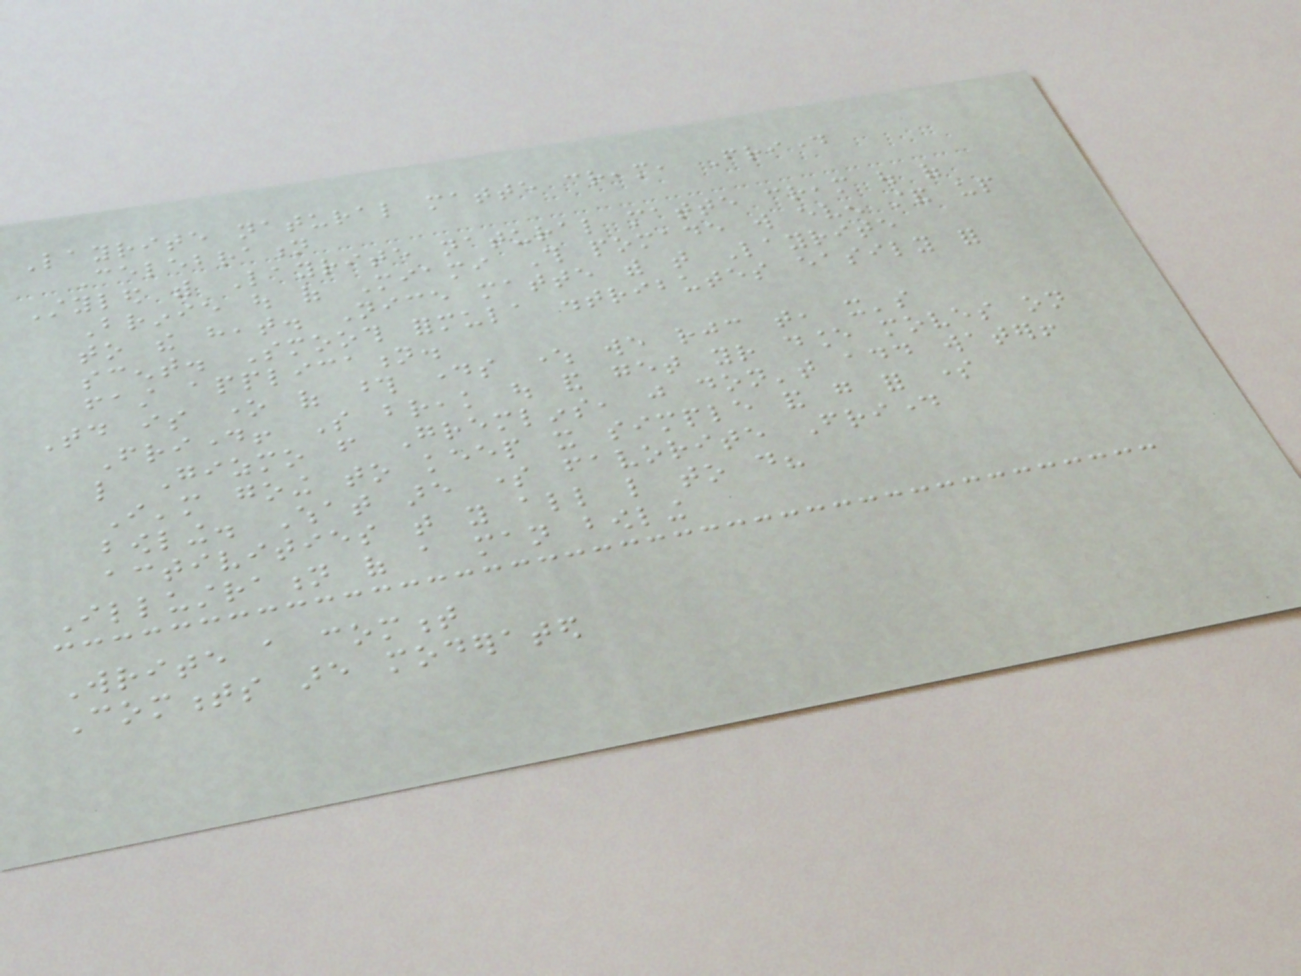Layrite natural matte cream, Friday
Celebration
Styled with Layrite natural matte cream out of
Brinie out of Miami This pomade will even stand up
to the heat. Nice matte with that Layrite
scent. Smooth formula distributes easily for
fast application.
Today is one of those days where we rejoice that, it's
Friday! So break out and get your dance moves on
like Gizmo from Gremlins, just don't add water!
I'm going to keep it simple and go for some
bowling. What are some favorite Friday
activities that you all like to do?
Illustration of a man bowling
Write a comment
Comments are moderated
